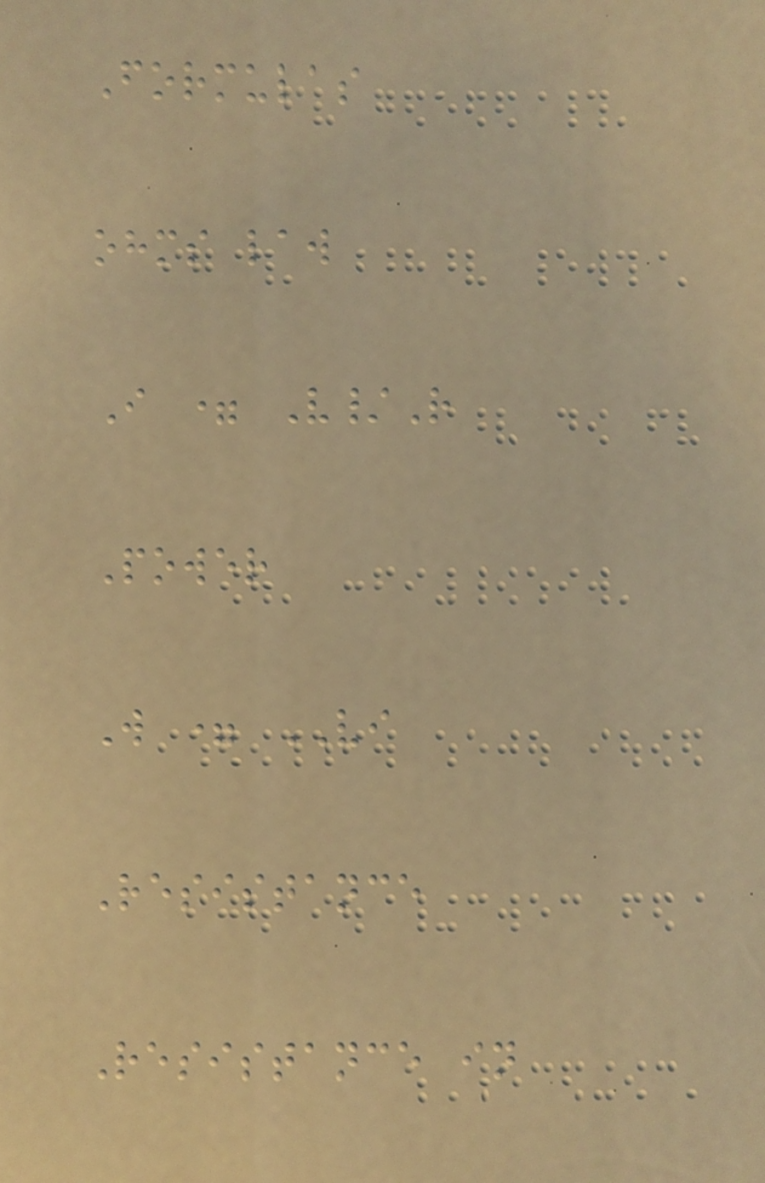Formulas
ohms law
I = V/R
Power
W = VI
Resistance
Resistance in
